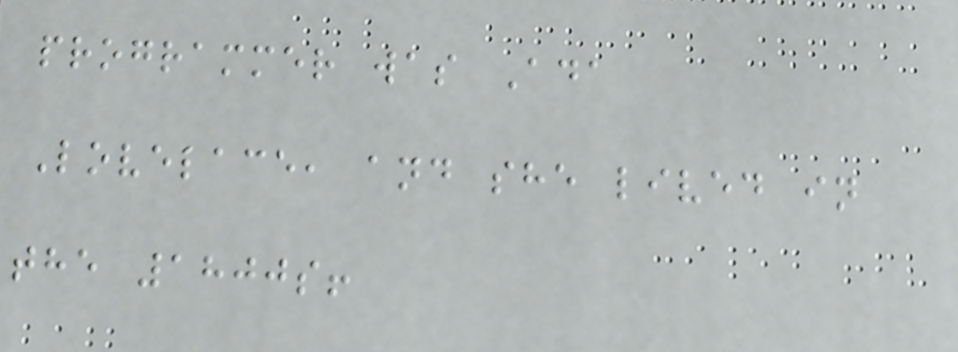programmer was Ada
Lovelace, and she lived in
the 1800s!
